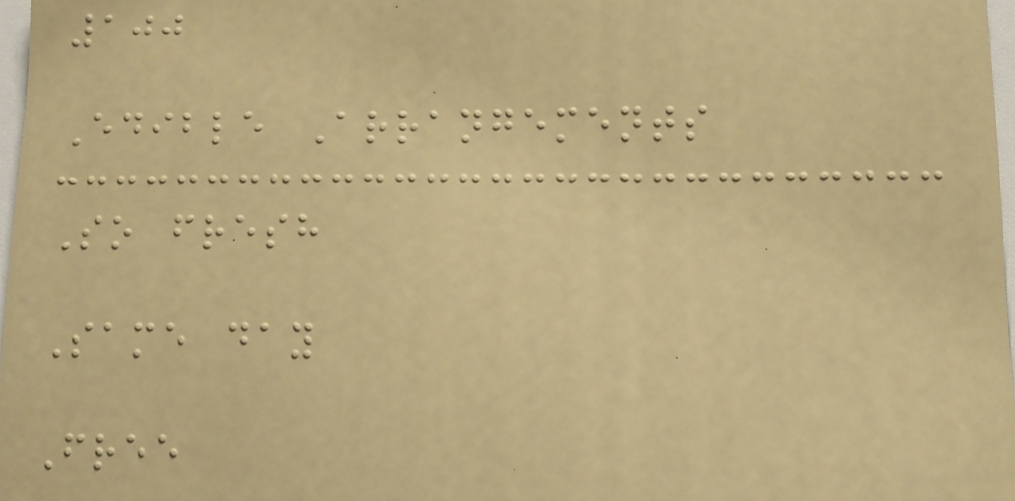100
Edible Arrangements
So fresh
Same day
Free
